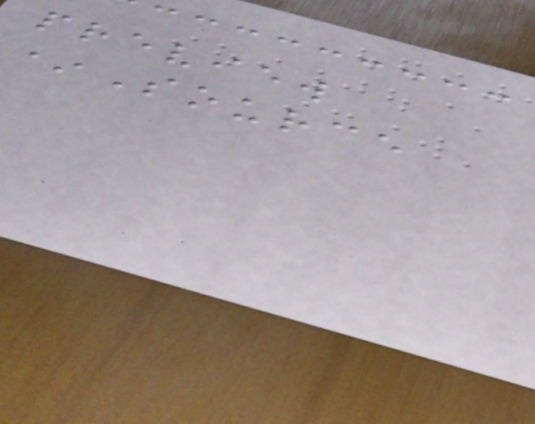preview
*Source
